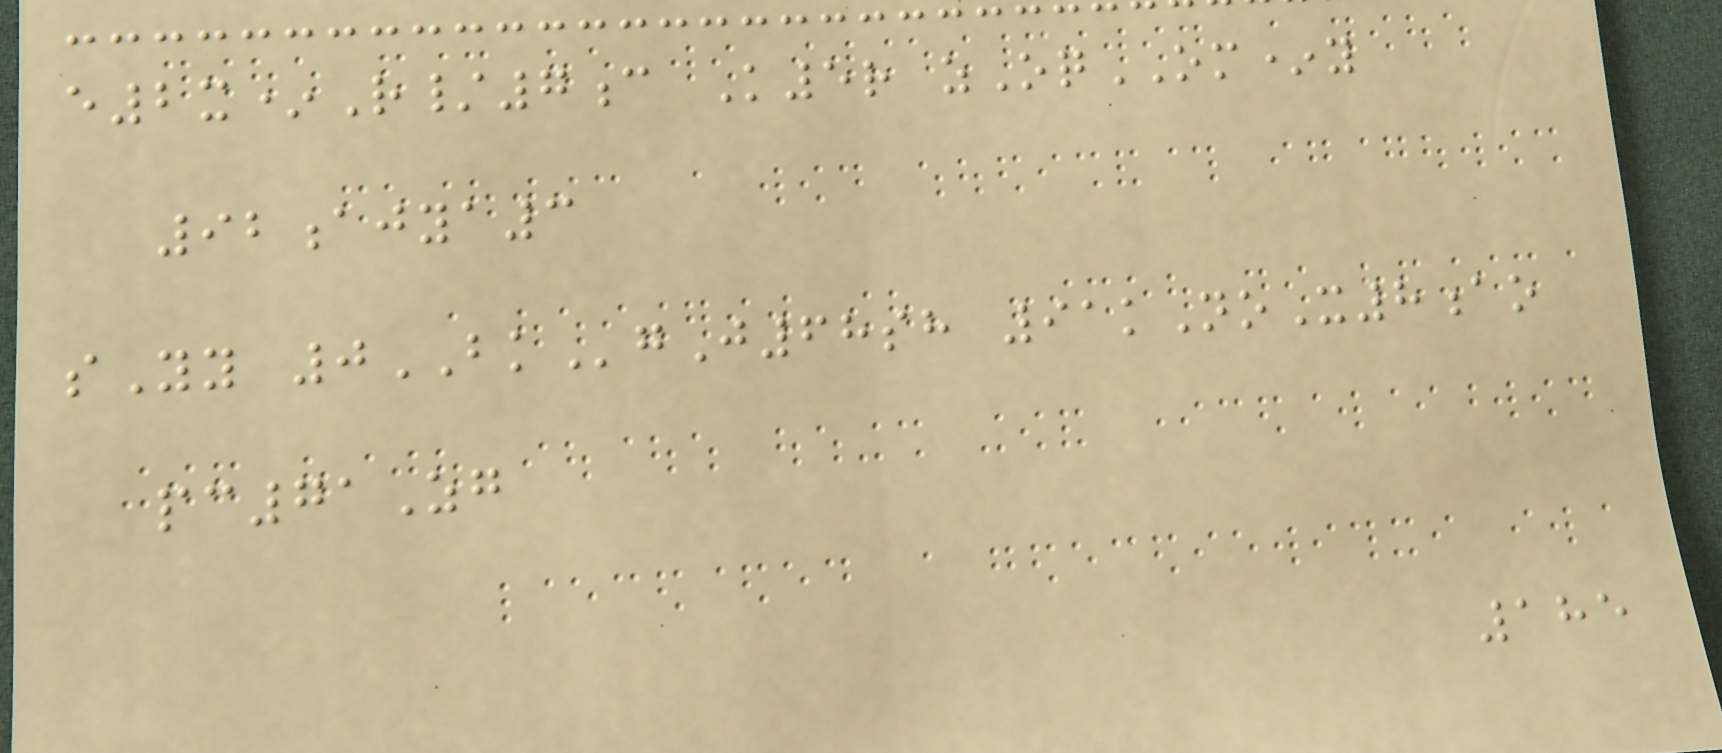e2x*R/7c K5r zOqOM*y
92ajya3
sYy 0BKgJ68sh 91kNoX8ao
pc71Zg
185
